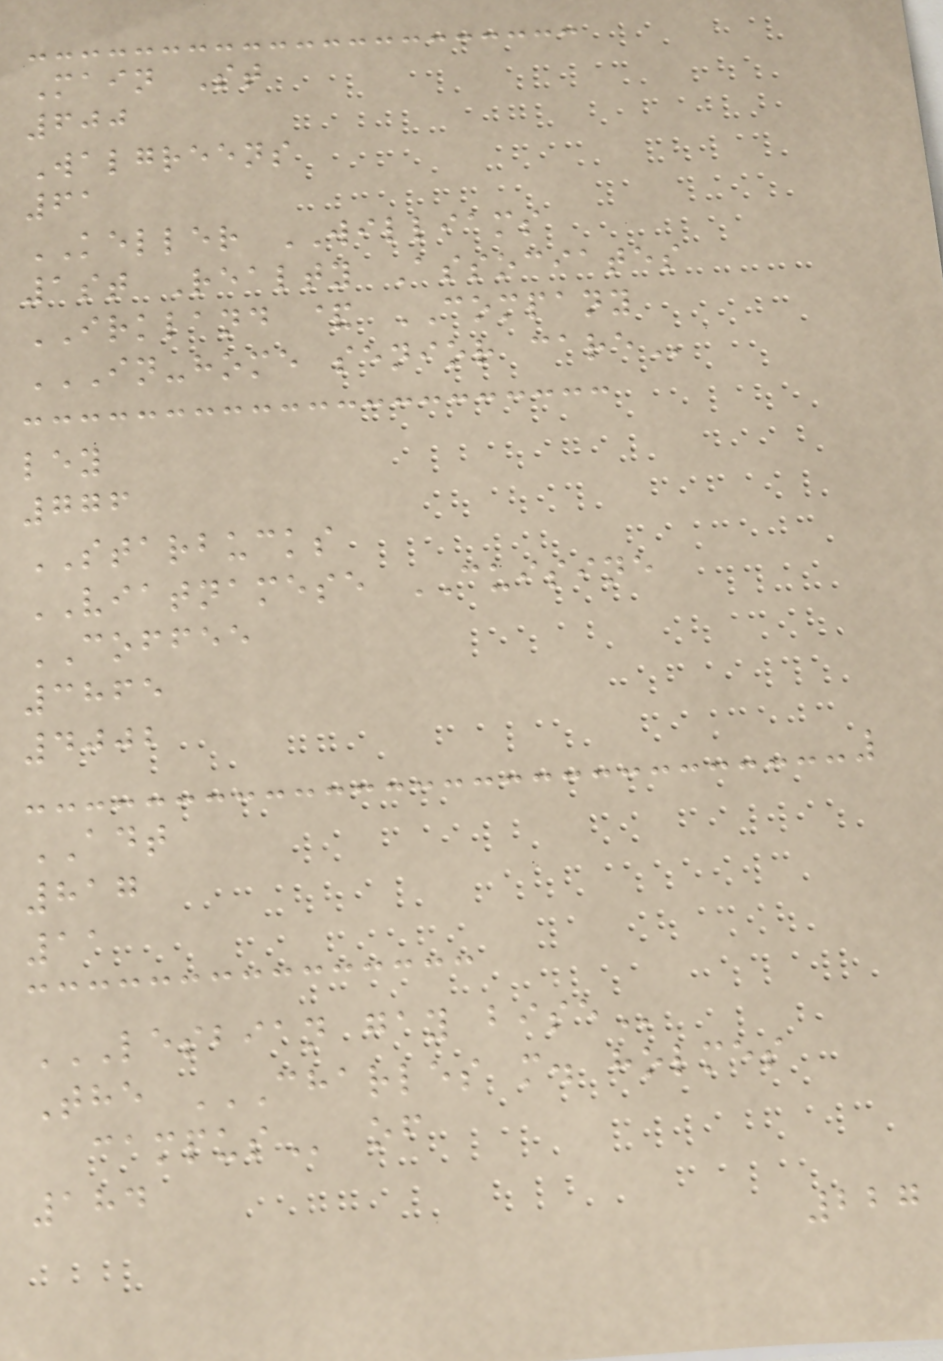Main St
600
Walgreens
61
KELLER WILLIAMS
1st Realty Associates
IRKLAND & COMPANY
IN-HOME SENIOR CARE
ley
776
STARBUCKS
VIATNAMESE CUISINE
COFFEE
3865
4002
ADT
817
11
LESBIAN GAY BISE
The CHARLES M. HOLMES
CAMPUS of
184
227
